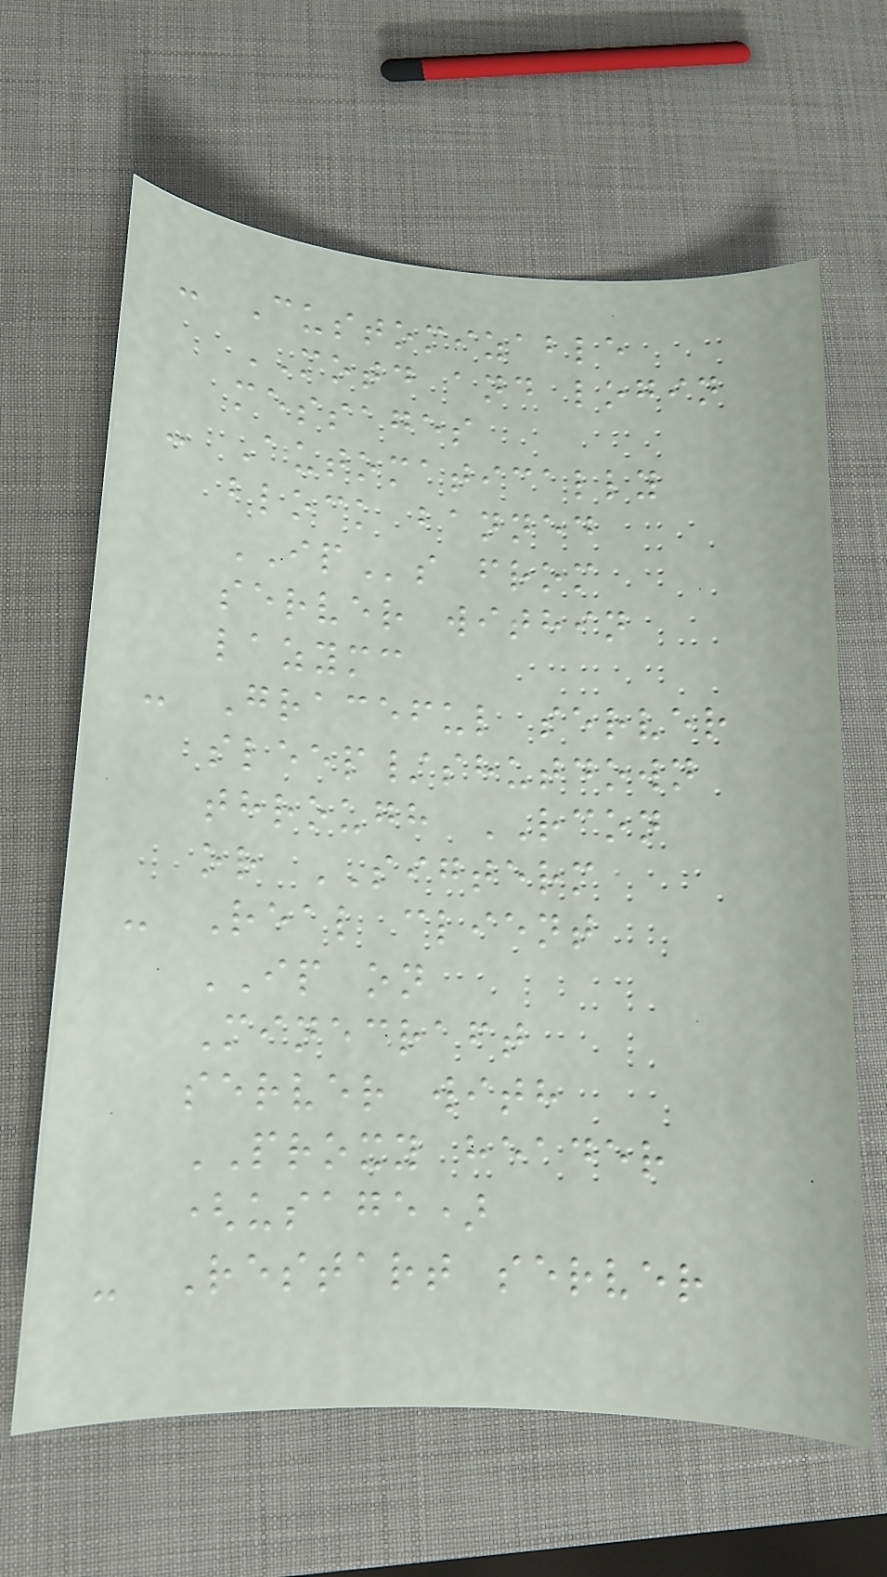- Customizable
MOTD and login
messages
- Automatically
block banned
IPs from
server within
lazymc
- Graceful server
sleep/shutdown
through RCON
or SIGTERM
- Real client
IP on
Minecraft
server with
PROXY header
(usage)
- Restart server
